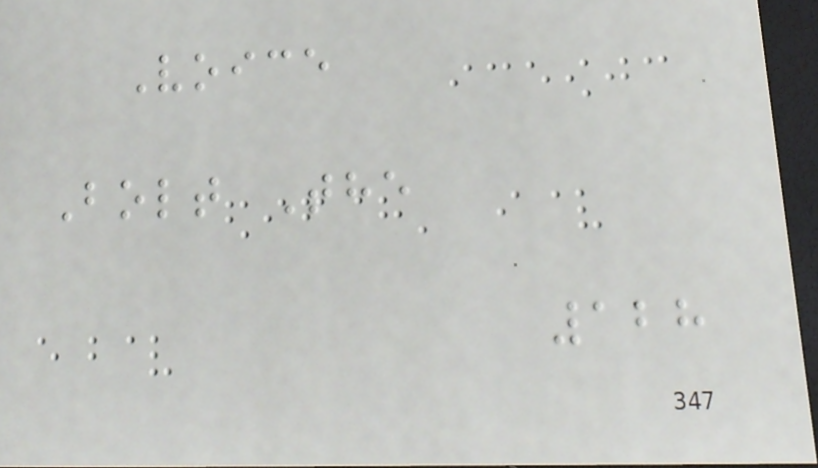Voice
Bolt The
128
